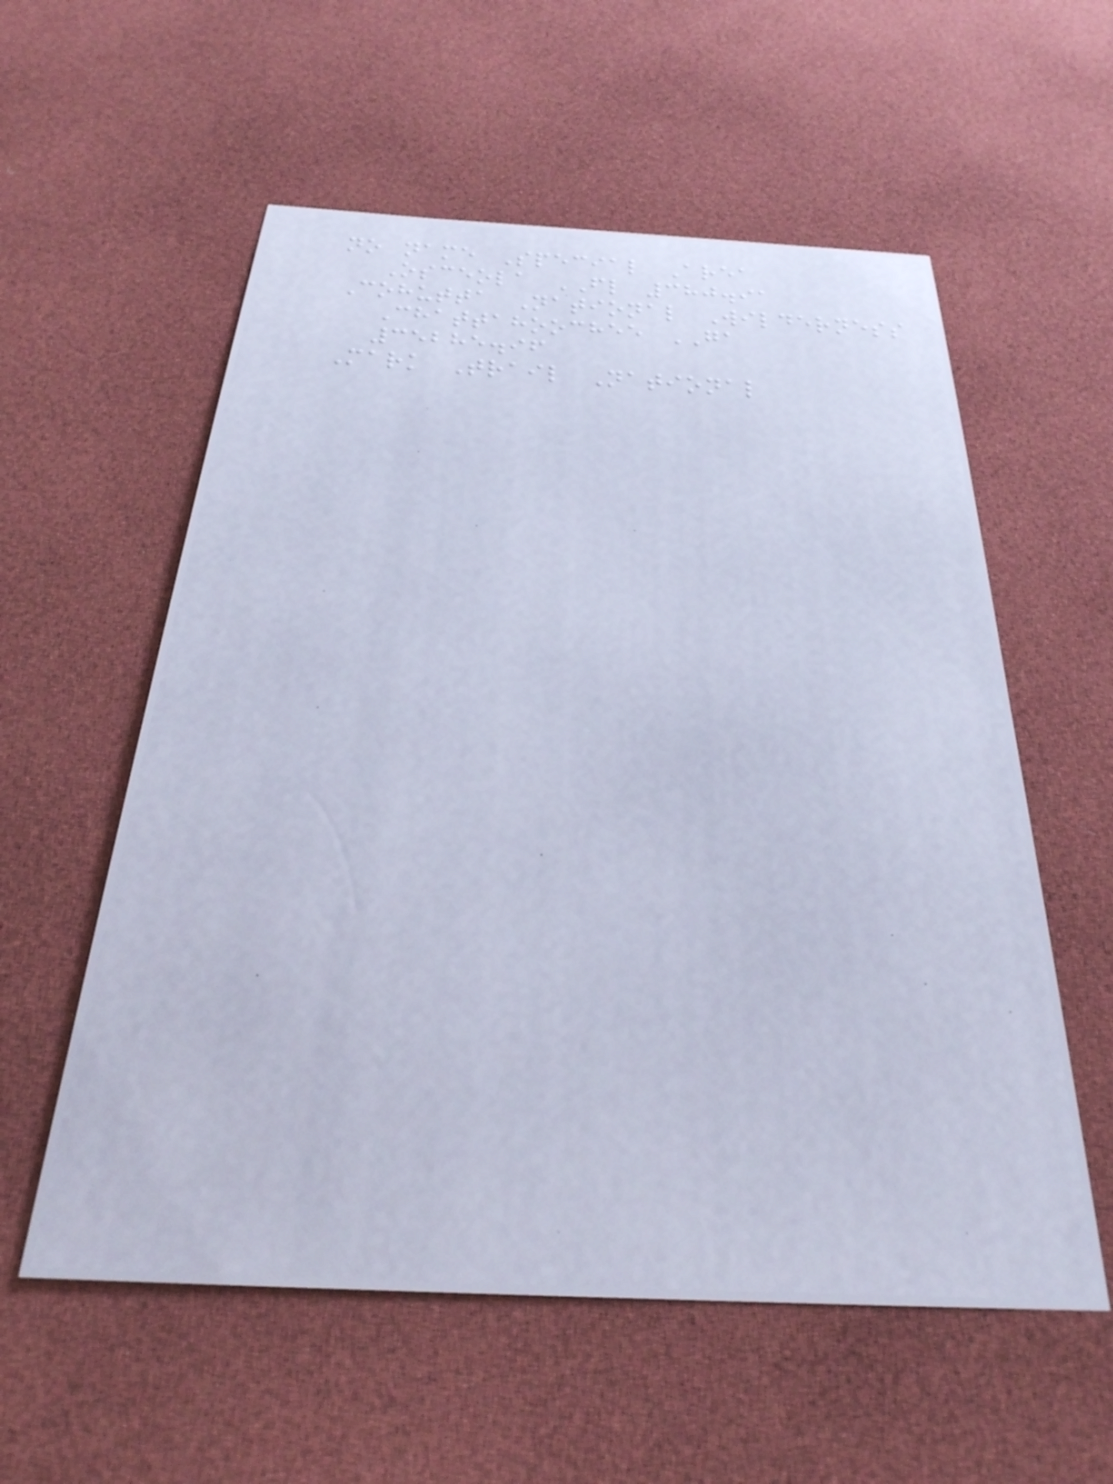no name Special Area
Osceola FL 380.91
Cohutta National Wilderness
Chattahoochee GA
35285.96
Mark Trail National
